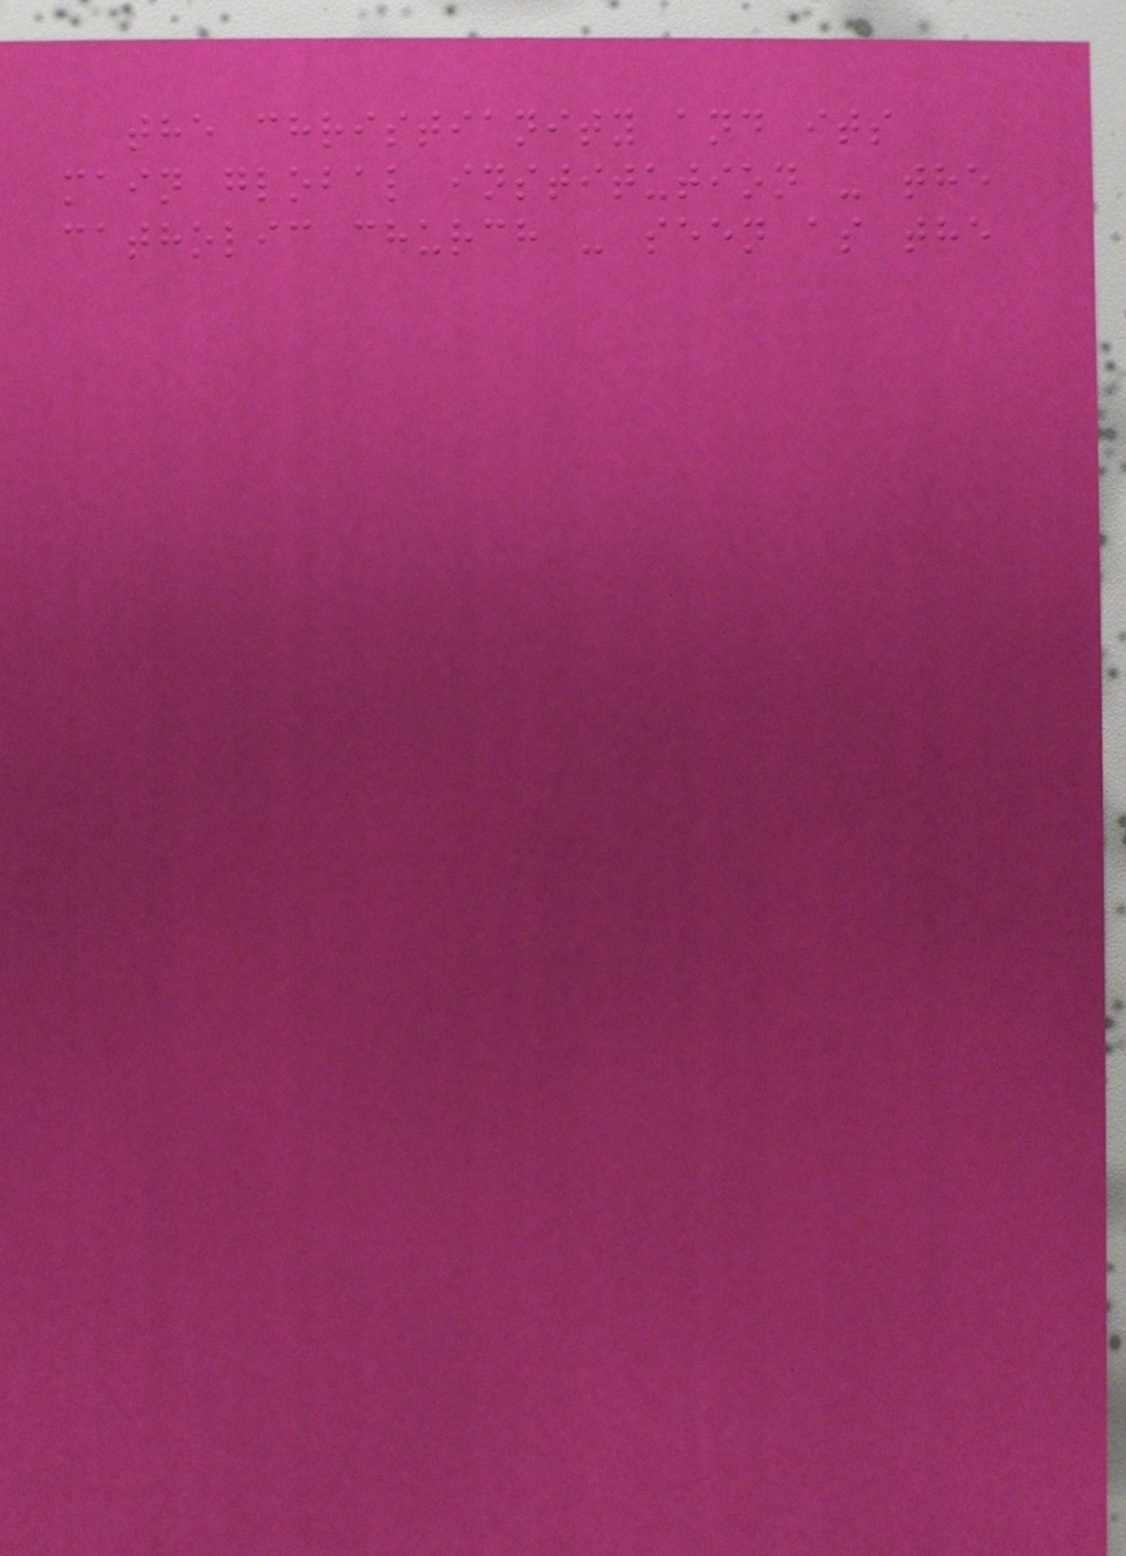the christianity and its
main global institution - the
catholic church - seen as the
